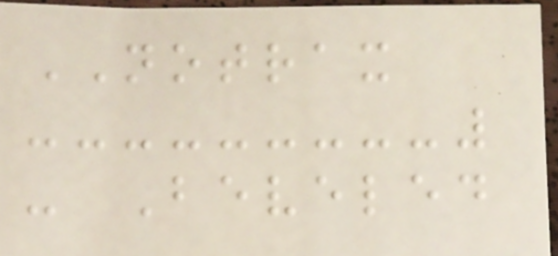NOTRAX
- Beveled
